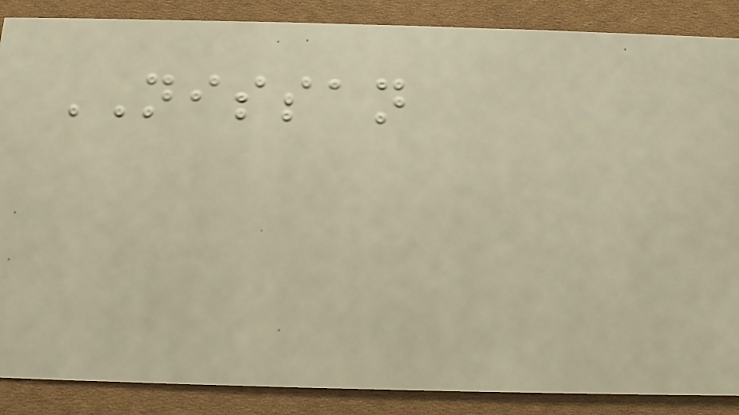NISSAN
